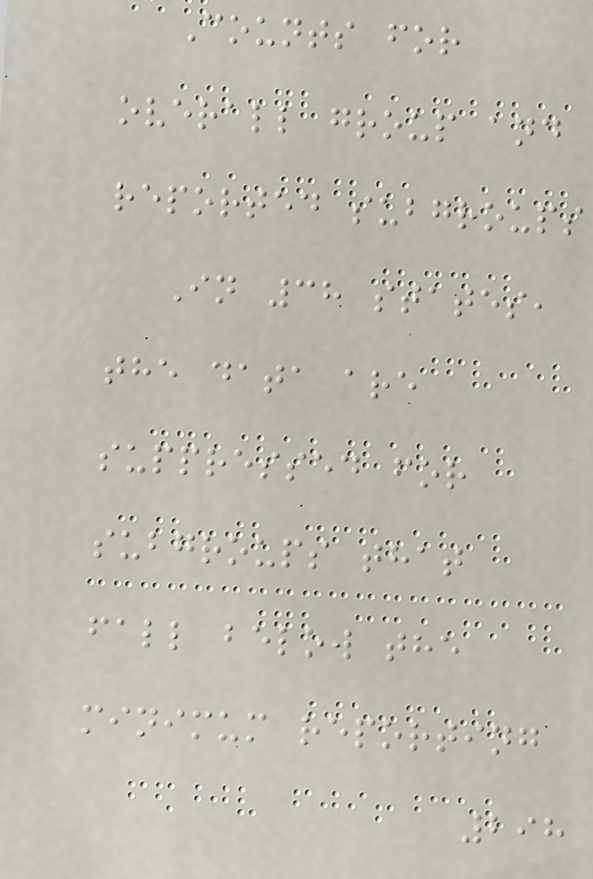Counts for
overall group and
reported subgroups
In 38 states,
the data are
suppressed for
subgroups that
fall below the
minimum reporting
298
